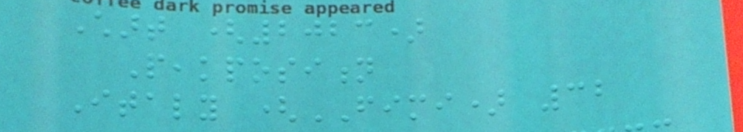Chart (2023)
Peakposition
Italy (FIMI) 32
